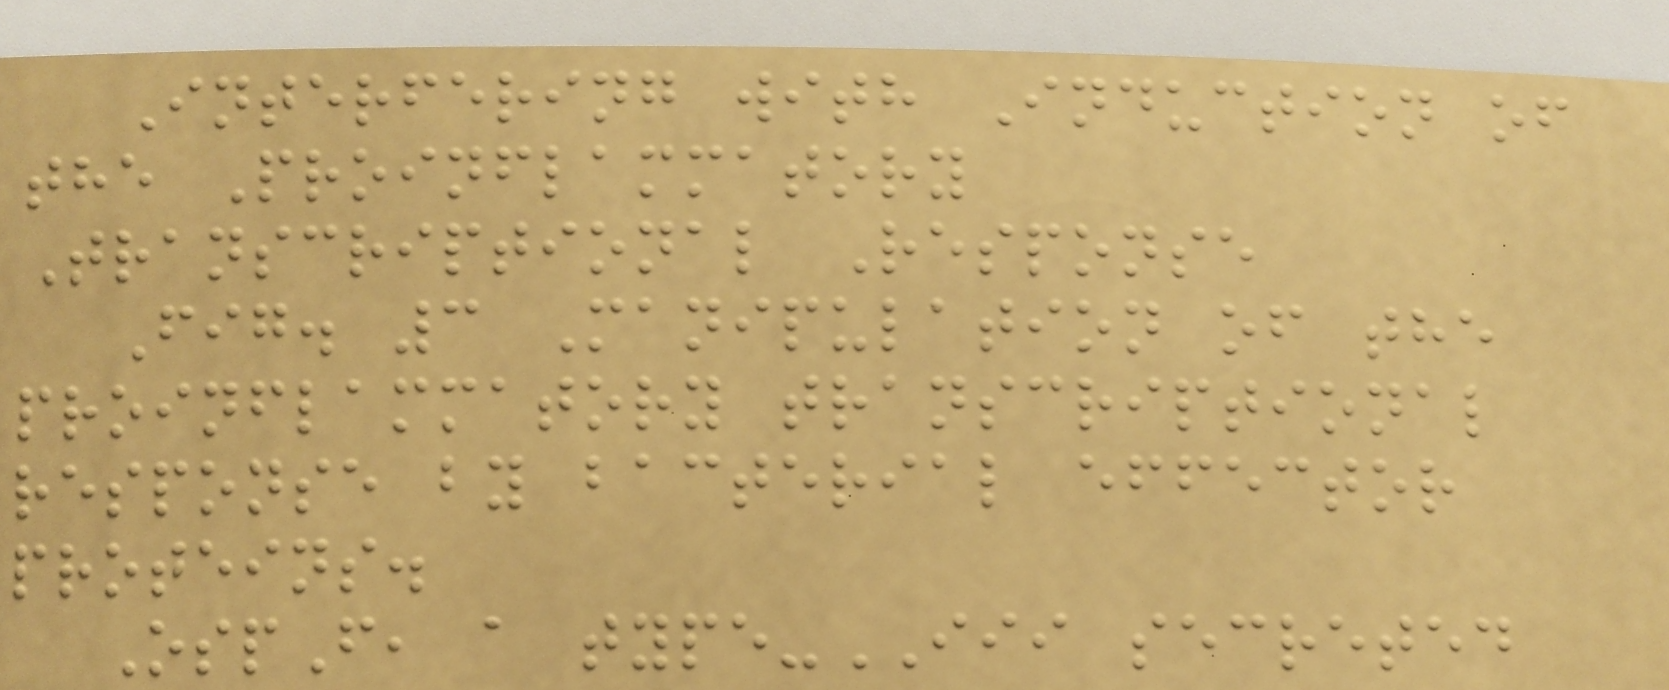Interfering with Induction of
the Proinflammatory
Transcriptional Response
Fig. 3 Manipulation of the
proinflammatory transcriptional
response by bacterial effector
proteins.
OspF, a type-III secreted
